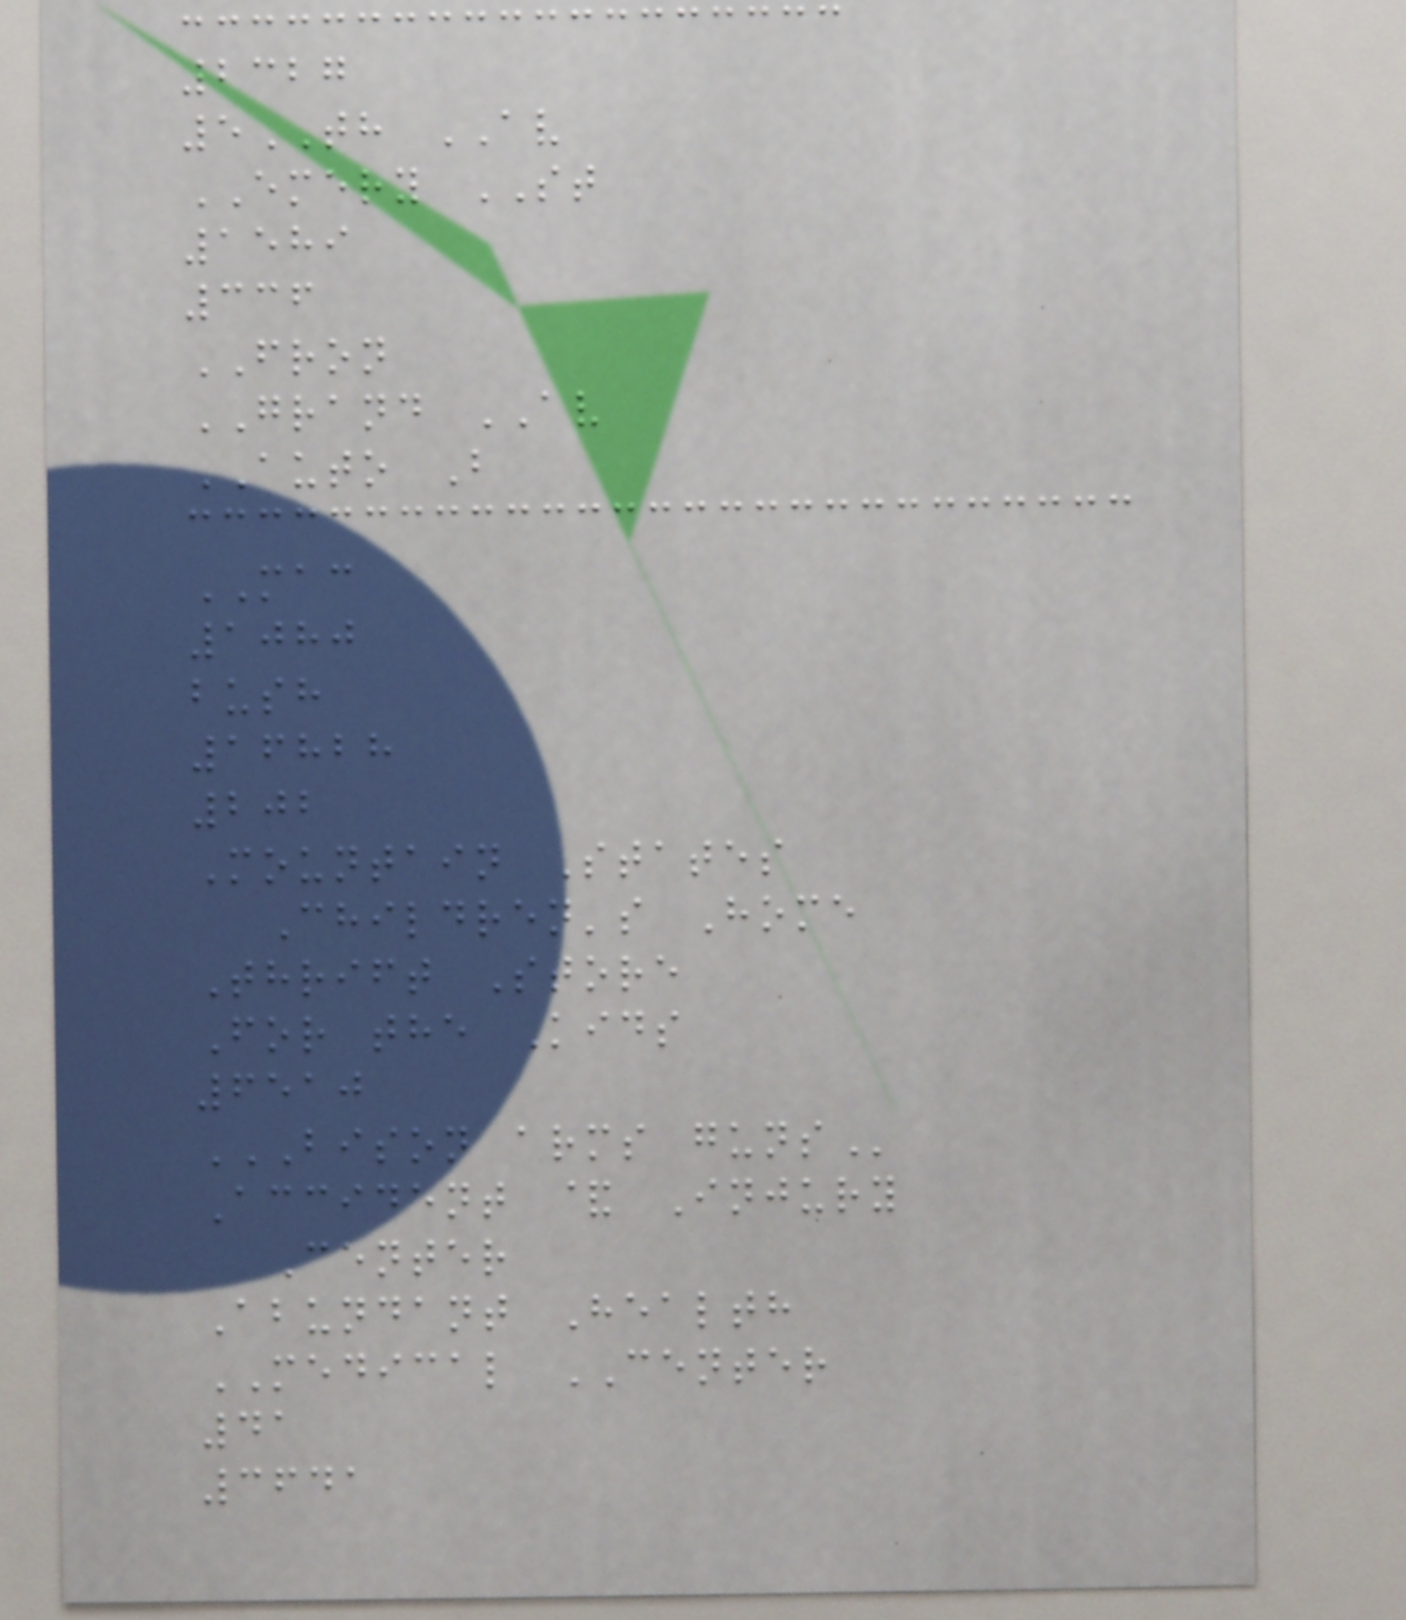2327
5TH AV
EMERY ST
1589
336
FRON
GRAND AV
AUTO B
MAC
1080
bush
16828
202
Mountain States
Children's Home
Thrift Store
For the Kids
6510
BISON ARMS GUNS
Accident & Injury
Center
Abundant Health
MEDICAL CENTER
41
3641
